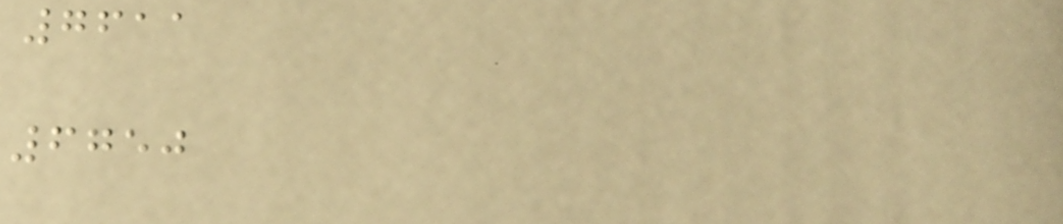7611
6750
